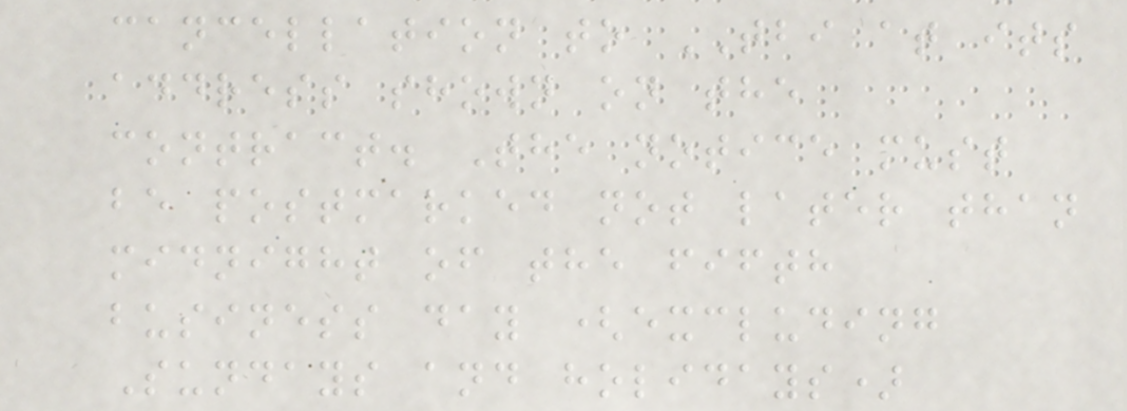cancellation to TBI at its
address shown on the
contract. The notice must
be postmarked not later than
midnight of the fifth
business day (excluding
Sundays and holidays)
